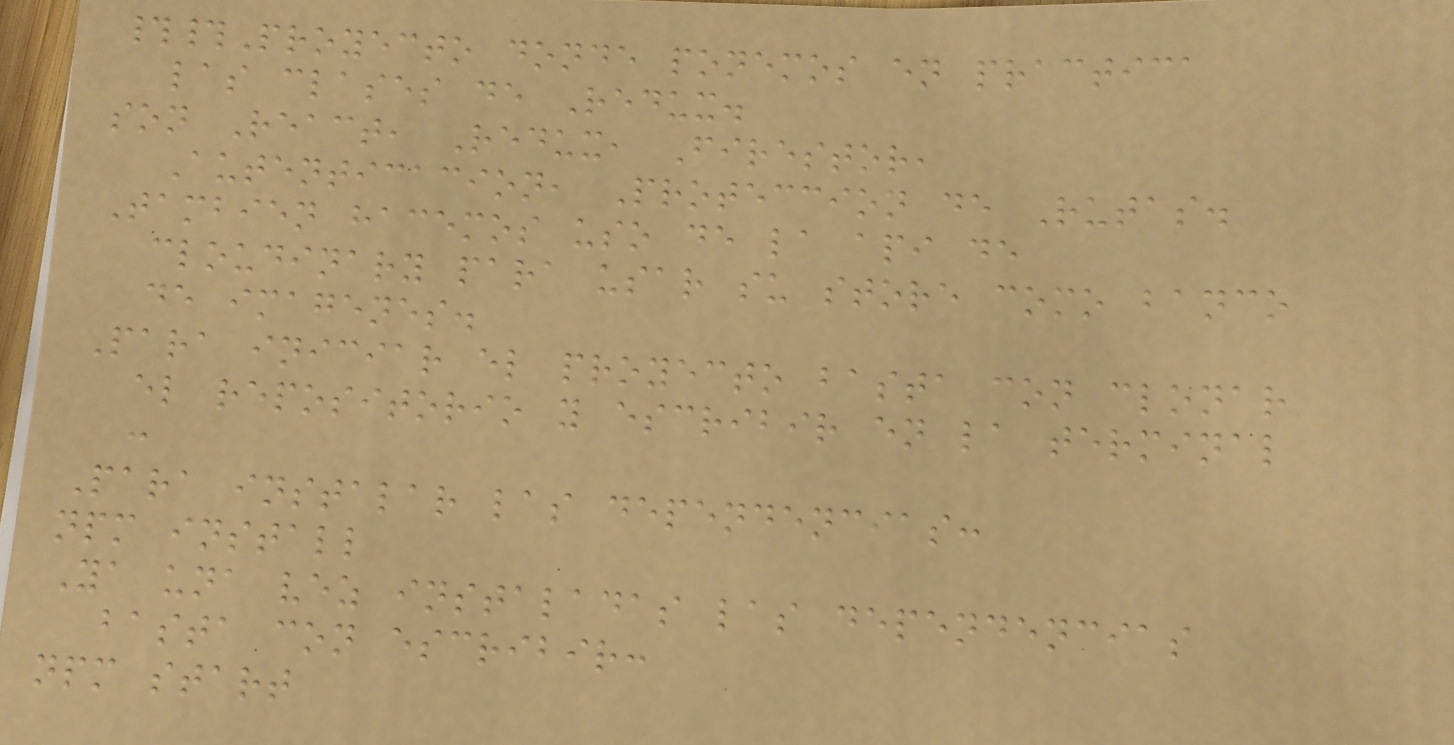##Proyecto donde ponemos en practica
las clases de Redux.
son React, Redux, Firestor,
Autenticacion, Proteccion de Rutas.
Tambien hacemos uso de la api de
cloudinary para usar su store como banco
de imagenes.
Para iniciar el proyecto basta con clonar
el repositorio y escribir en la terminal
:
Para instalar las dependencias:
npm install
Ya una vez instaladas las dependencias
basta con escribir:
npm start
